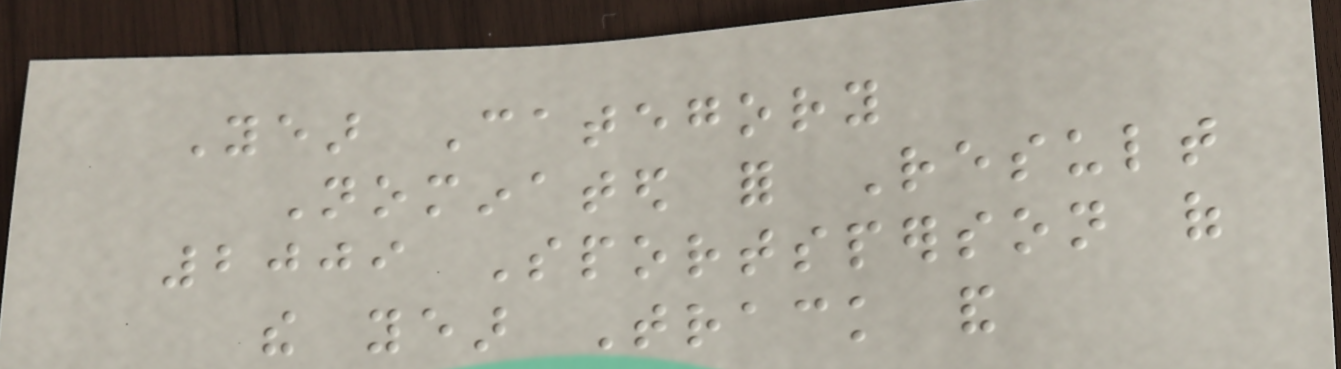Year Category
Nominated for Result
2009 Sportsperson of
the year Track and
